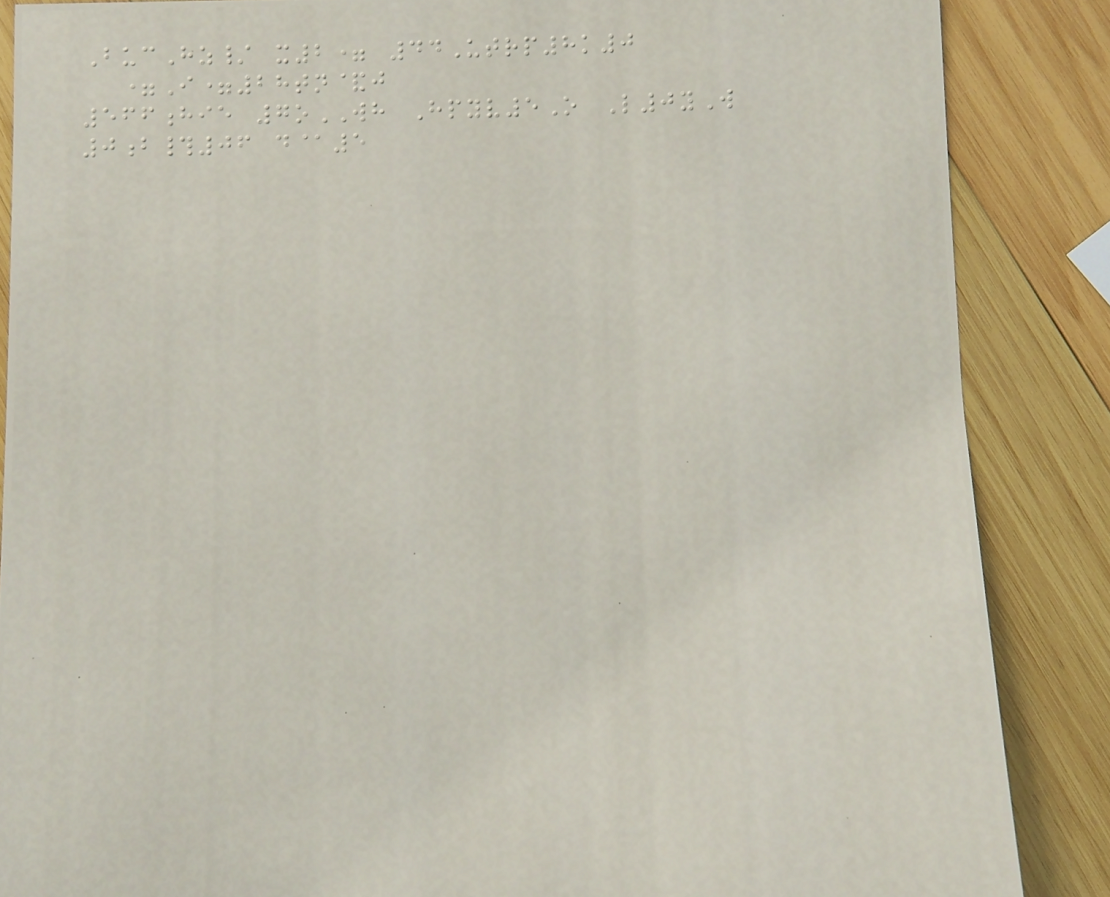BucHz/ x2= 44Utrp8k0
=I=28tn&j
566hie 7oWH Hpyv5O L0yW
0b#06 d@5
